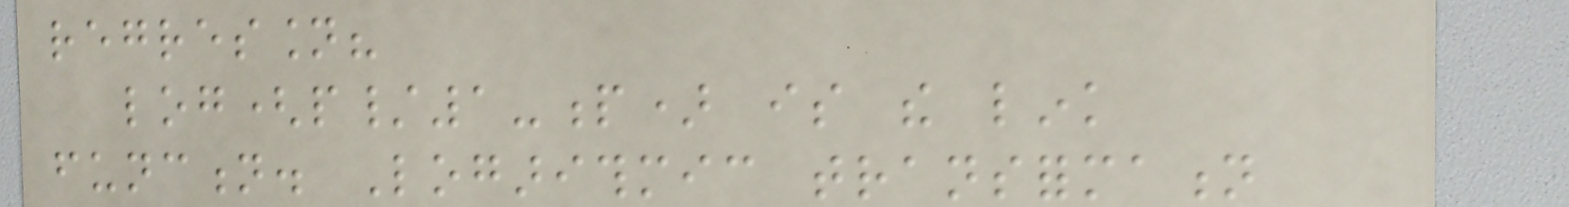regression?
log(p/1-p) is the link
function. Logarithmic transformation
